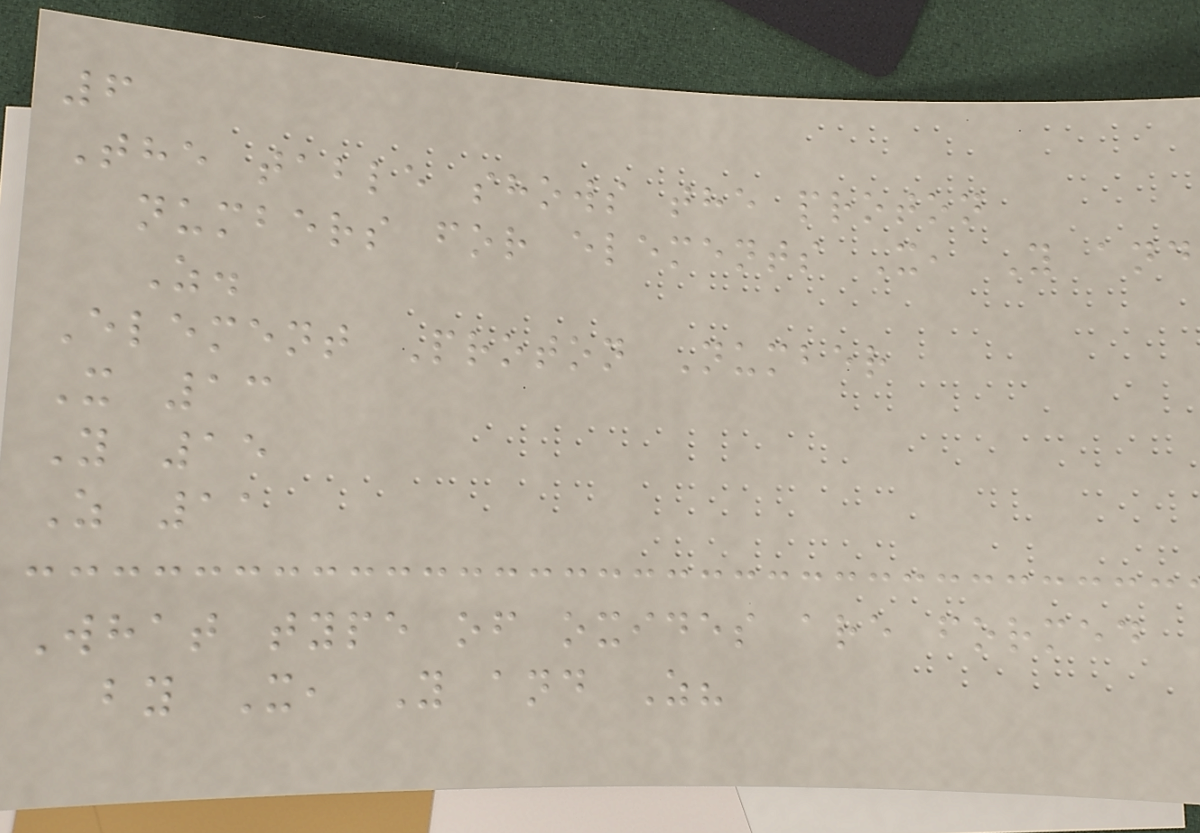6
The table shows the proton
numbers for elements X, Y and
Z.
Element Proton Number
X 13
Y 15
Z 11
What type of oxides are formed
by X, Y and Z?
